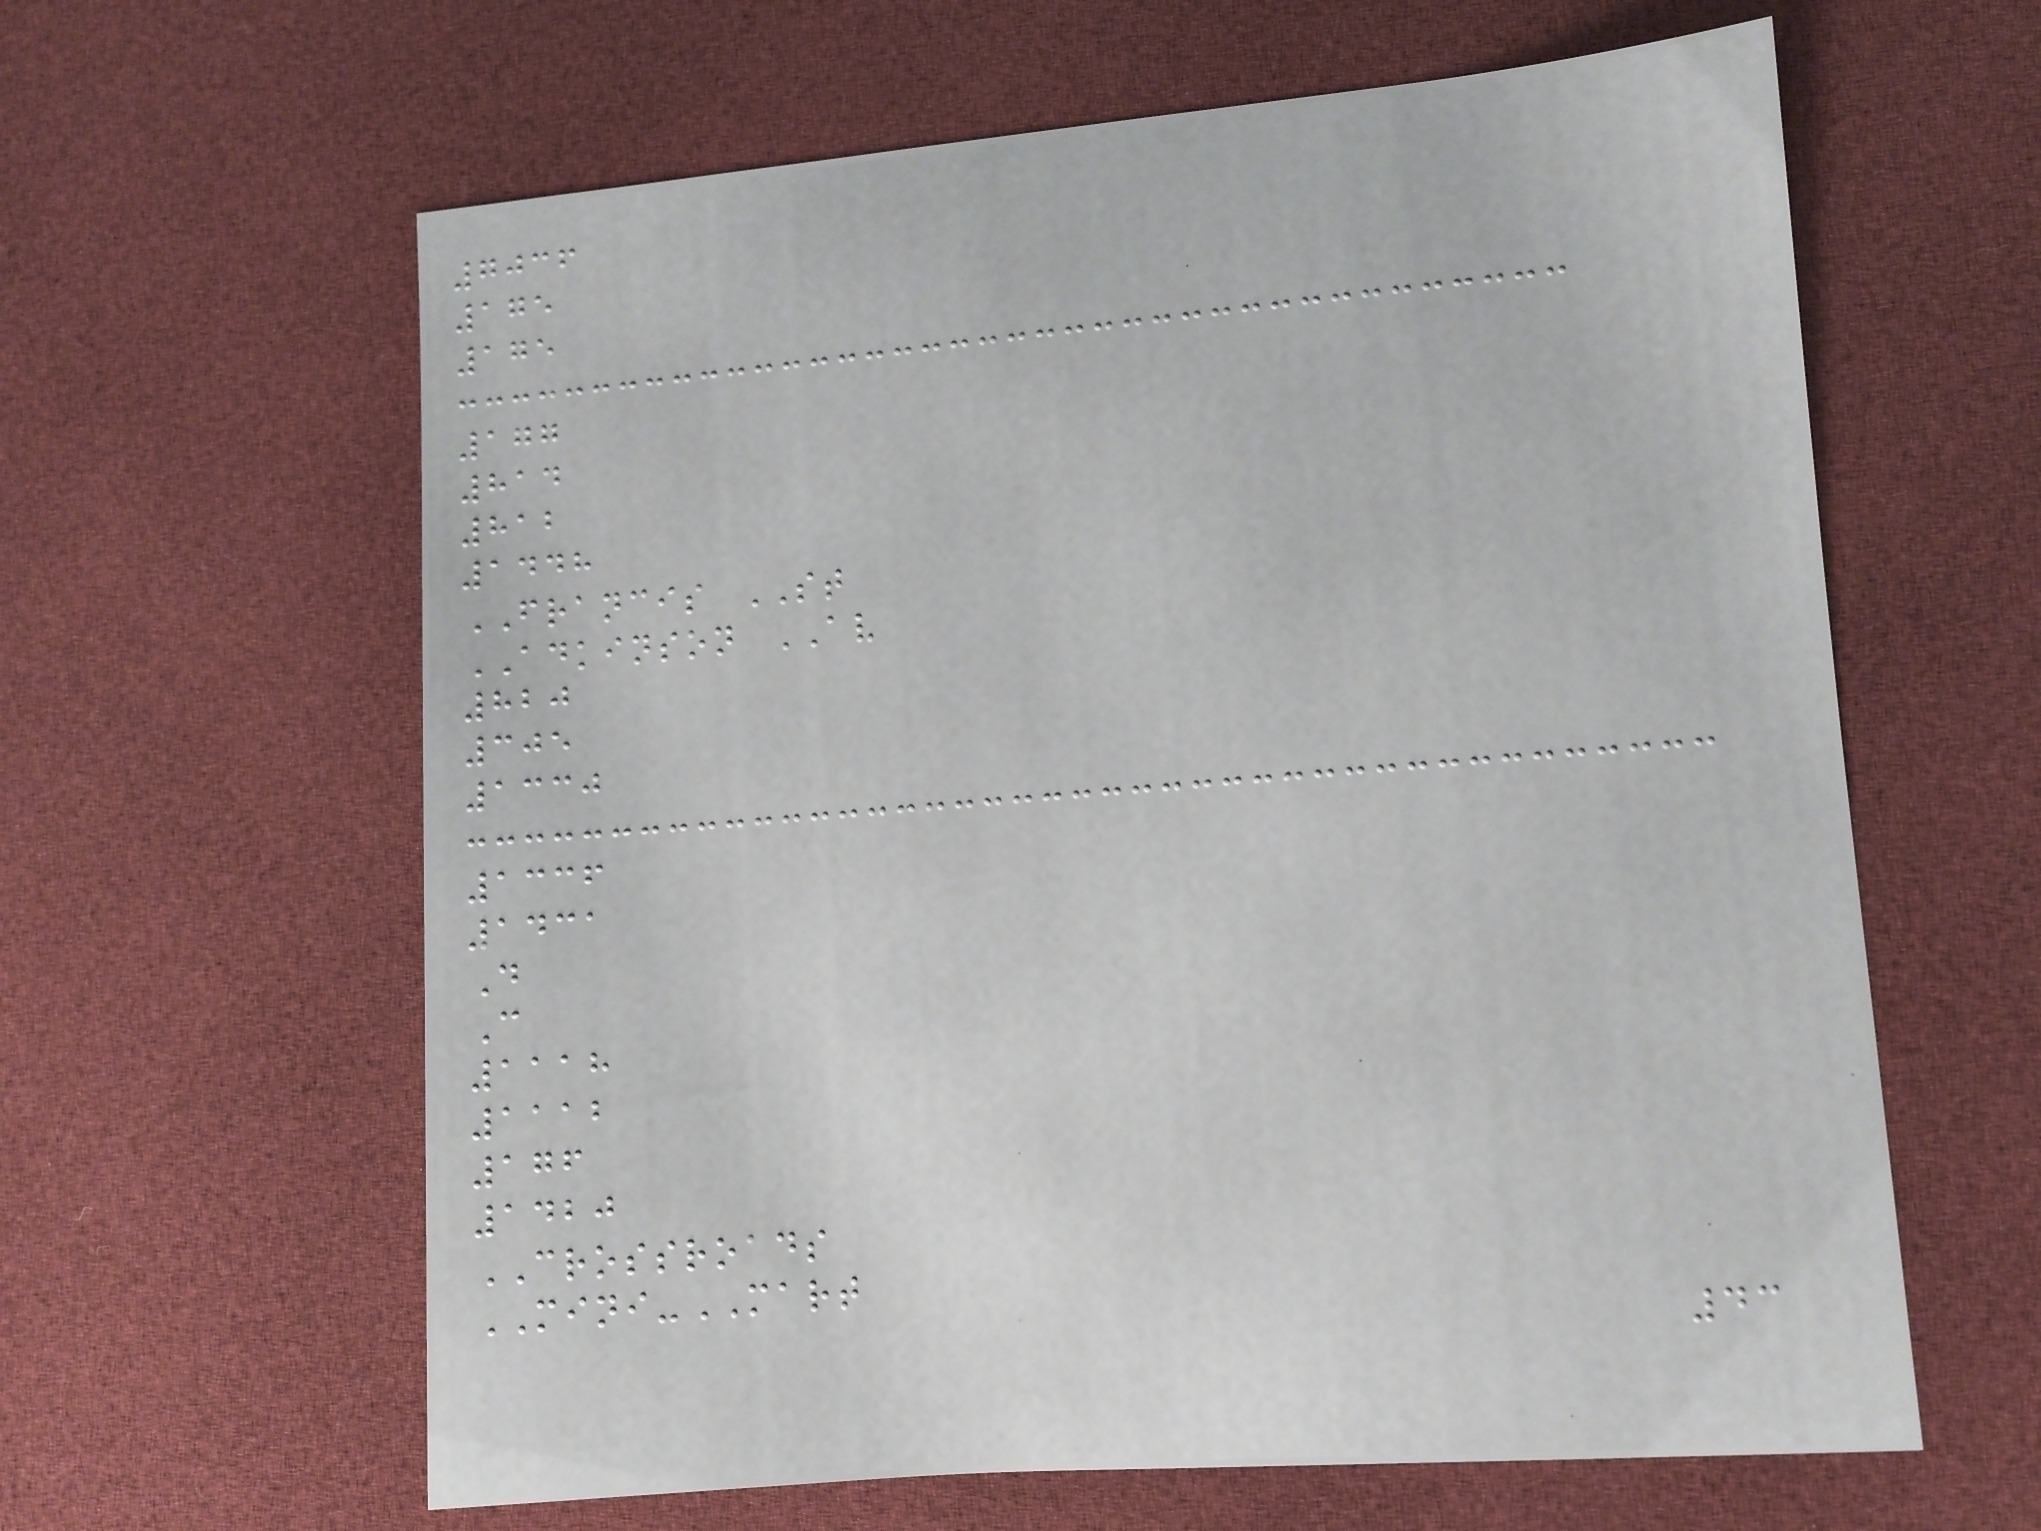7036
175
175
177
814
812
1448
FRANCIS ST
ADKINSON AV
820
305
1330
1336
1431
D
C
1118
1112
176
1420
CROSSROADS
MINI-MART
43
